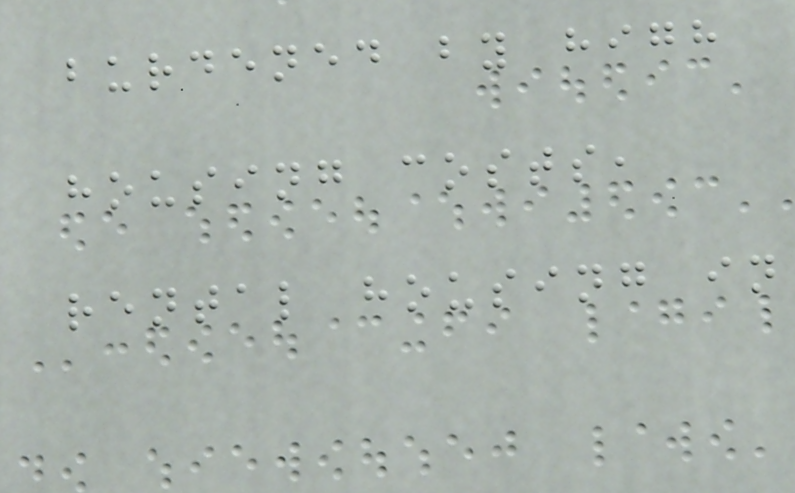burdened by high
housing costs,
rental housing in
